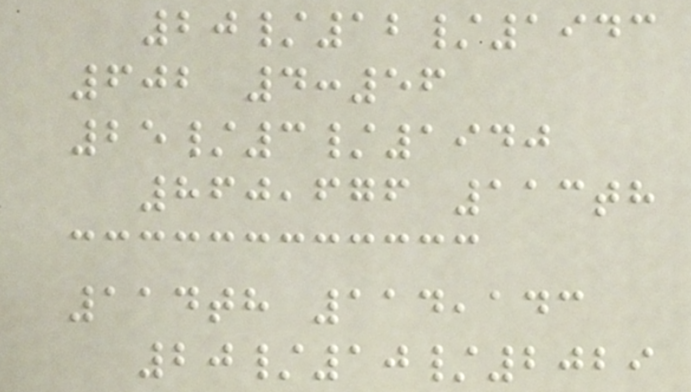20/12/1943
602 4:56
25/3/1940
860,676 113th
114th 114,143
20/10/2029
